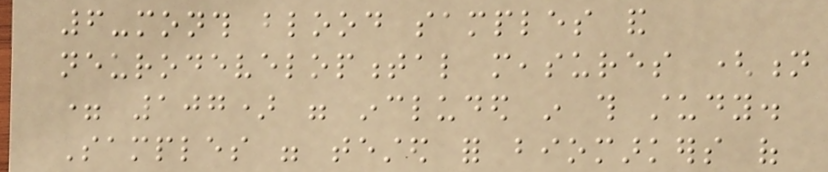6-month blood samples and
neurodevelopmental measures (n
= 107) were included in this study.
Samples were tested for biomarkers of
